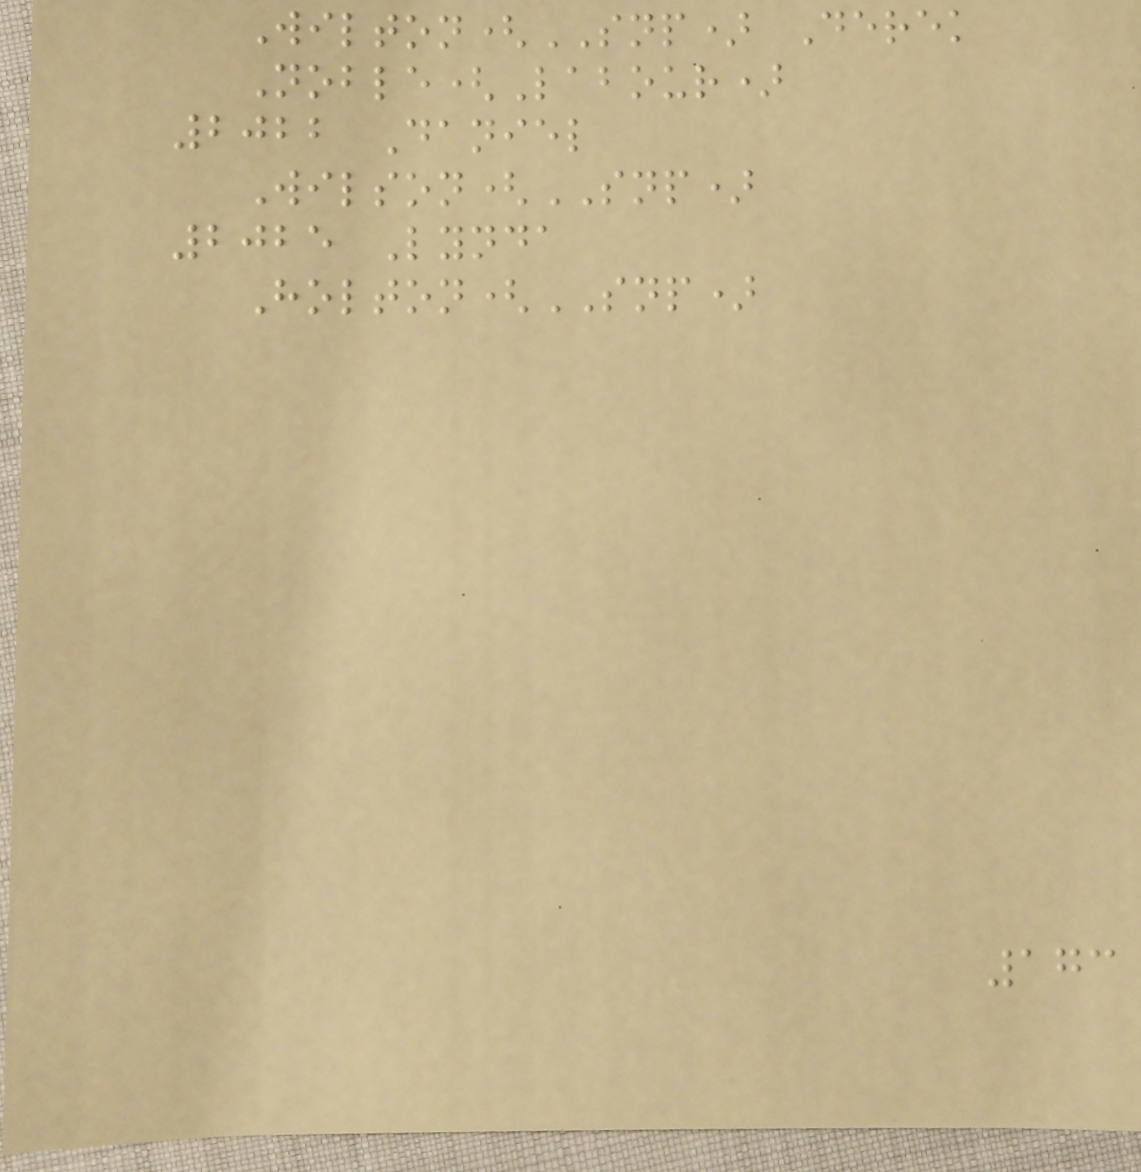Wilton(SNP) Derek
Noble(Labour)
2022 Daniel
Wilson(SNP)
2025 Lynda
Holton(SNP)
173
